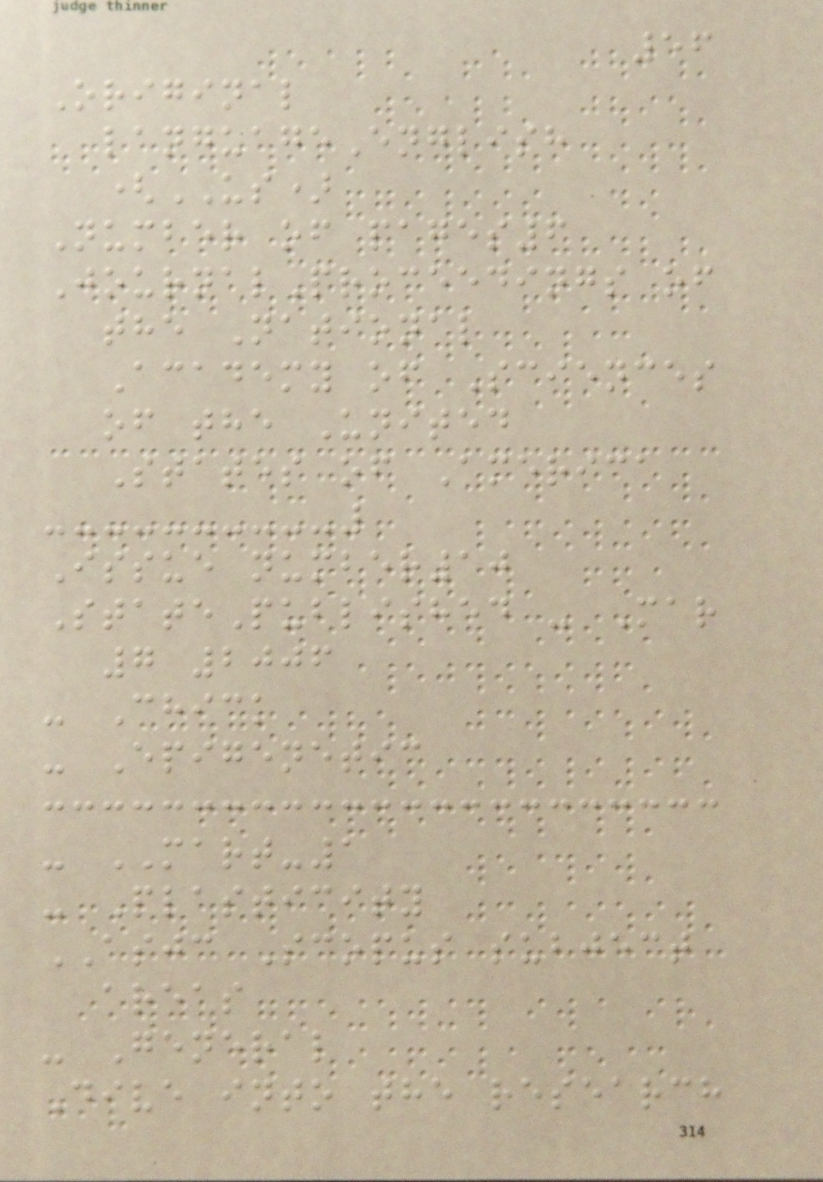56
Original
languageEnglish
(US)
Number of pages6
JournalProceedings of
the National
Academy of Sciences
of the United
States of America
Issue number10
StatePublished - Mar
7 2006
- Chick
- Epigenetic
- MART-1
- Plasticity
ASJC Scopus subject
areas
- General
Dive into the research
